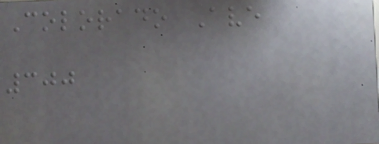Colorado Ave
300
